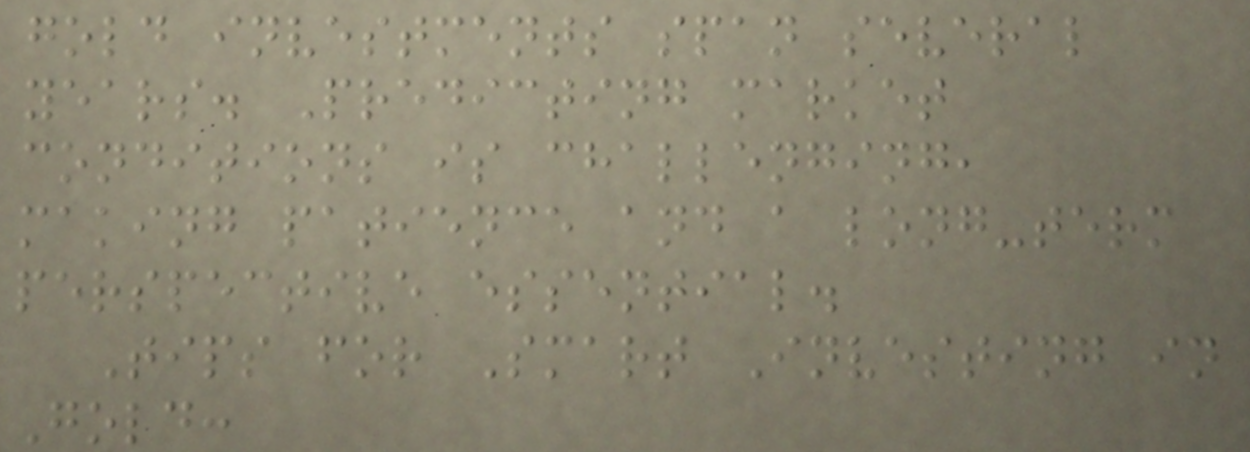gold investments span several
years. Predicting market
conditions is challenging,
making patience and a long-term
perspective essential.
Tips for Smart Investing in
Gold:
